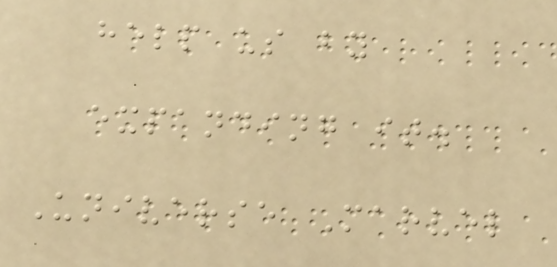help us by
expanding it.
Universe Marvel
